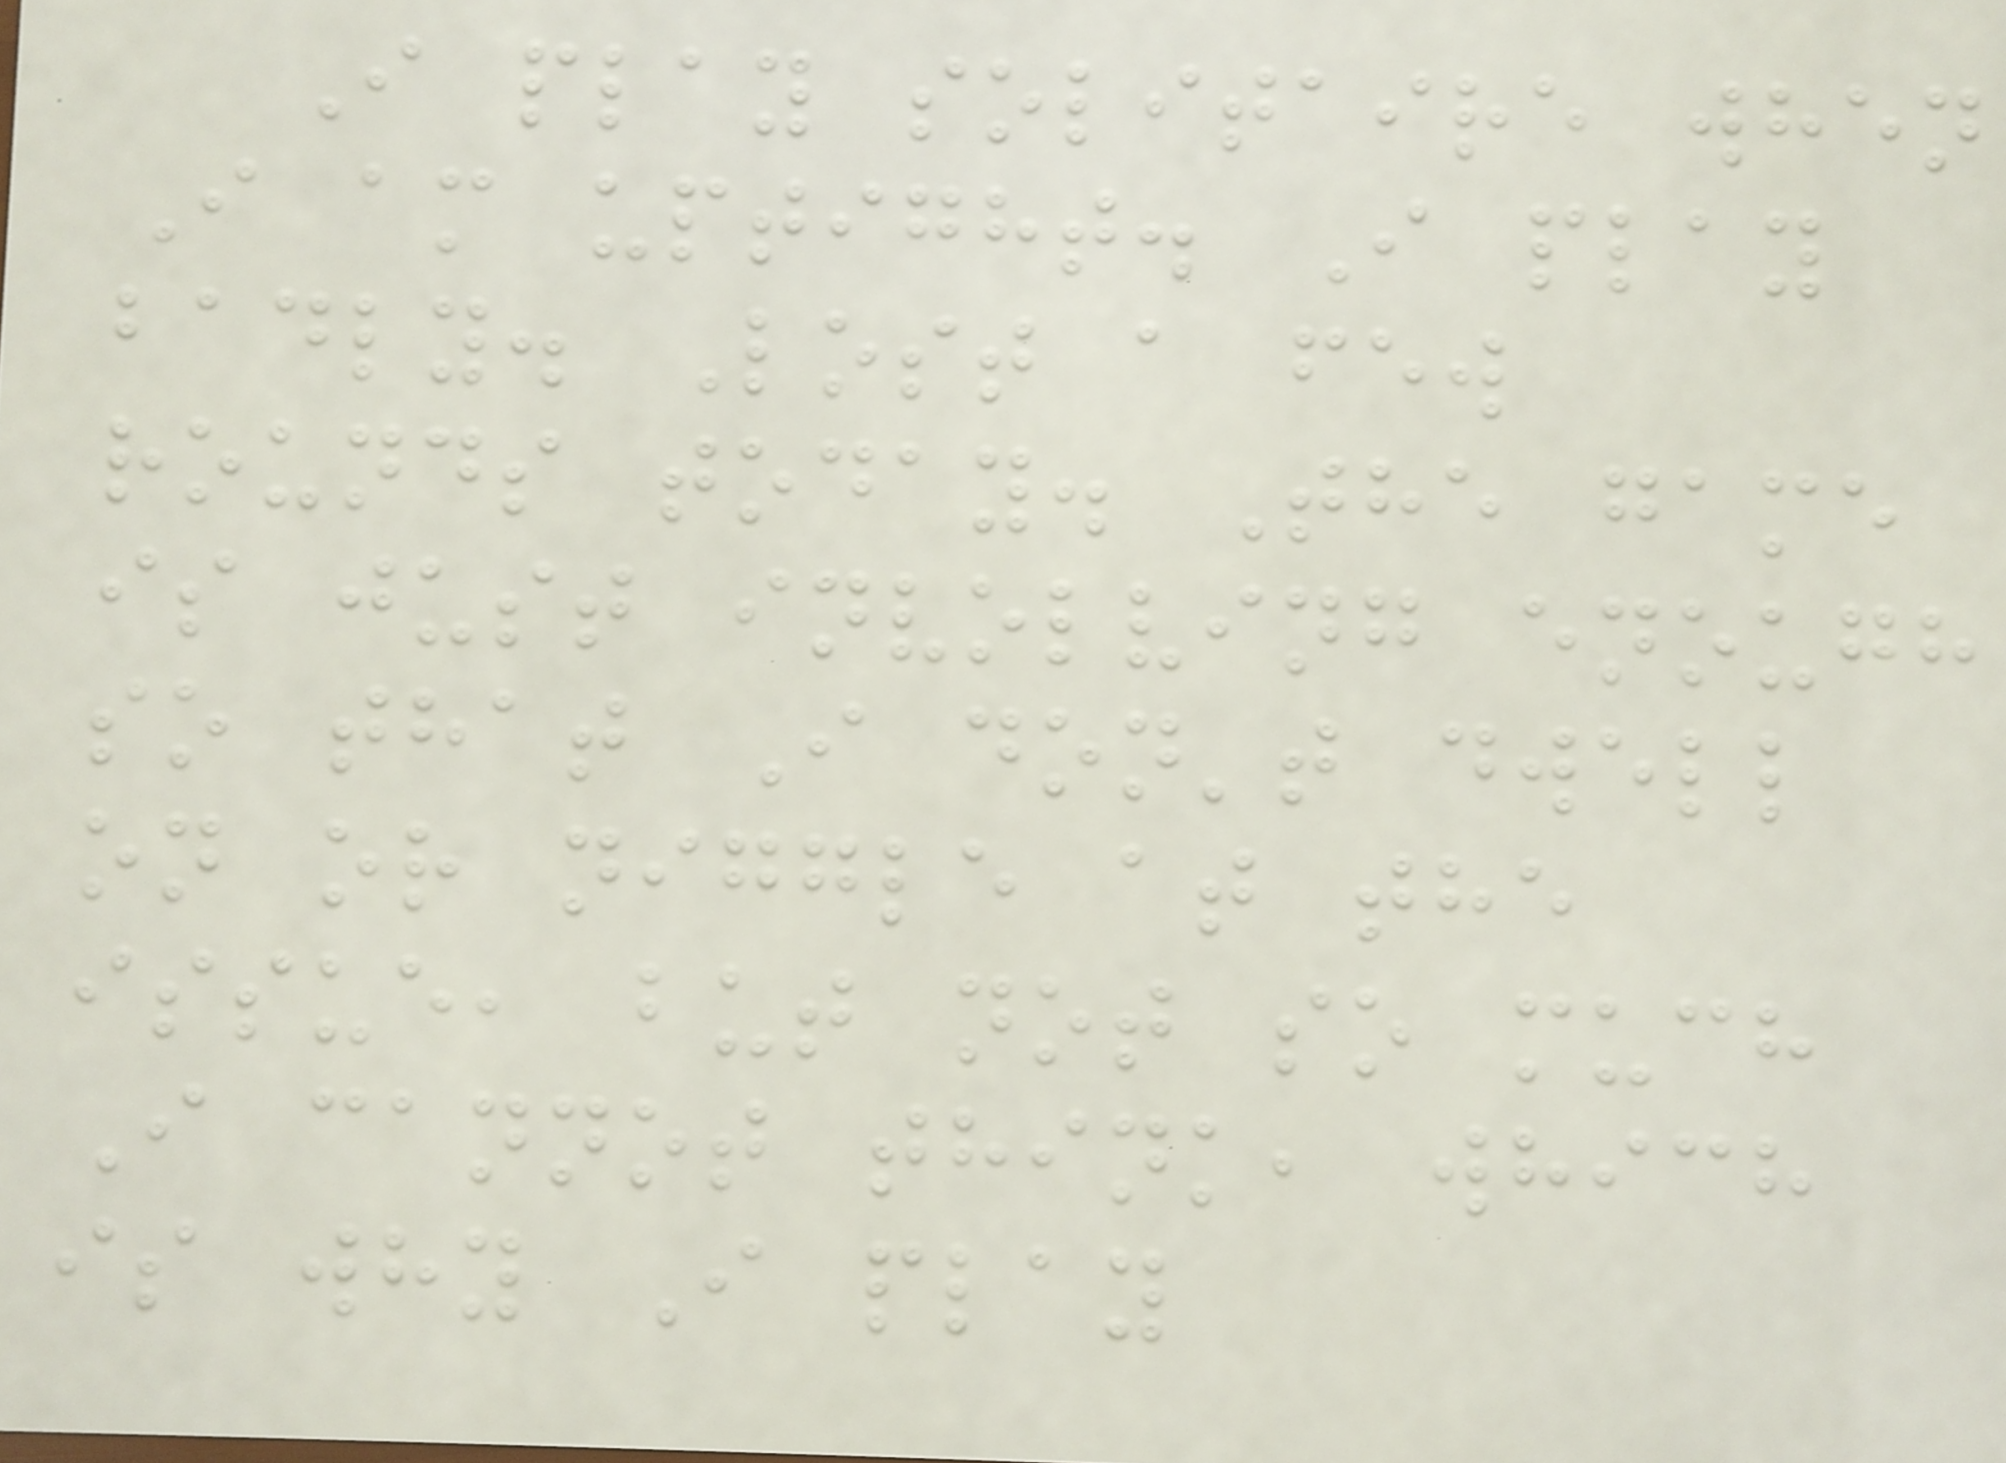I play solitaire when
I am uptight. I play
badly. Lost a few
rounds today. The game
is just involving enough
so that I don't dwell
on or niggle at the
issue, but not so much
I cannot think, which
is why I play
